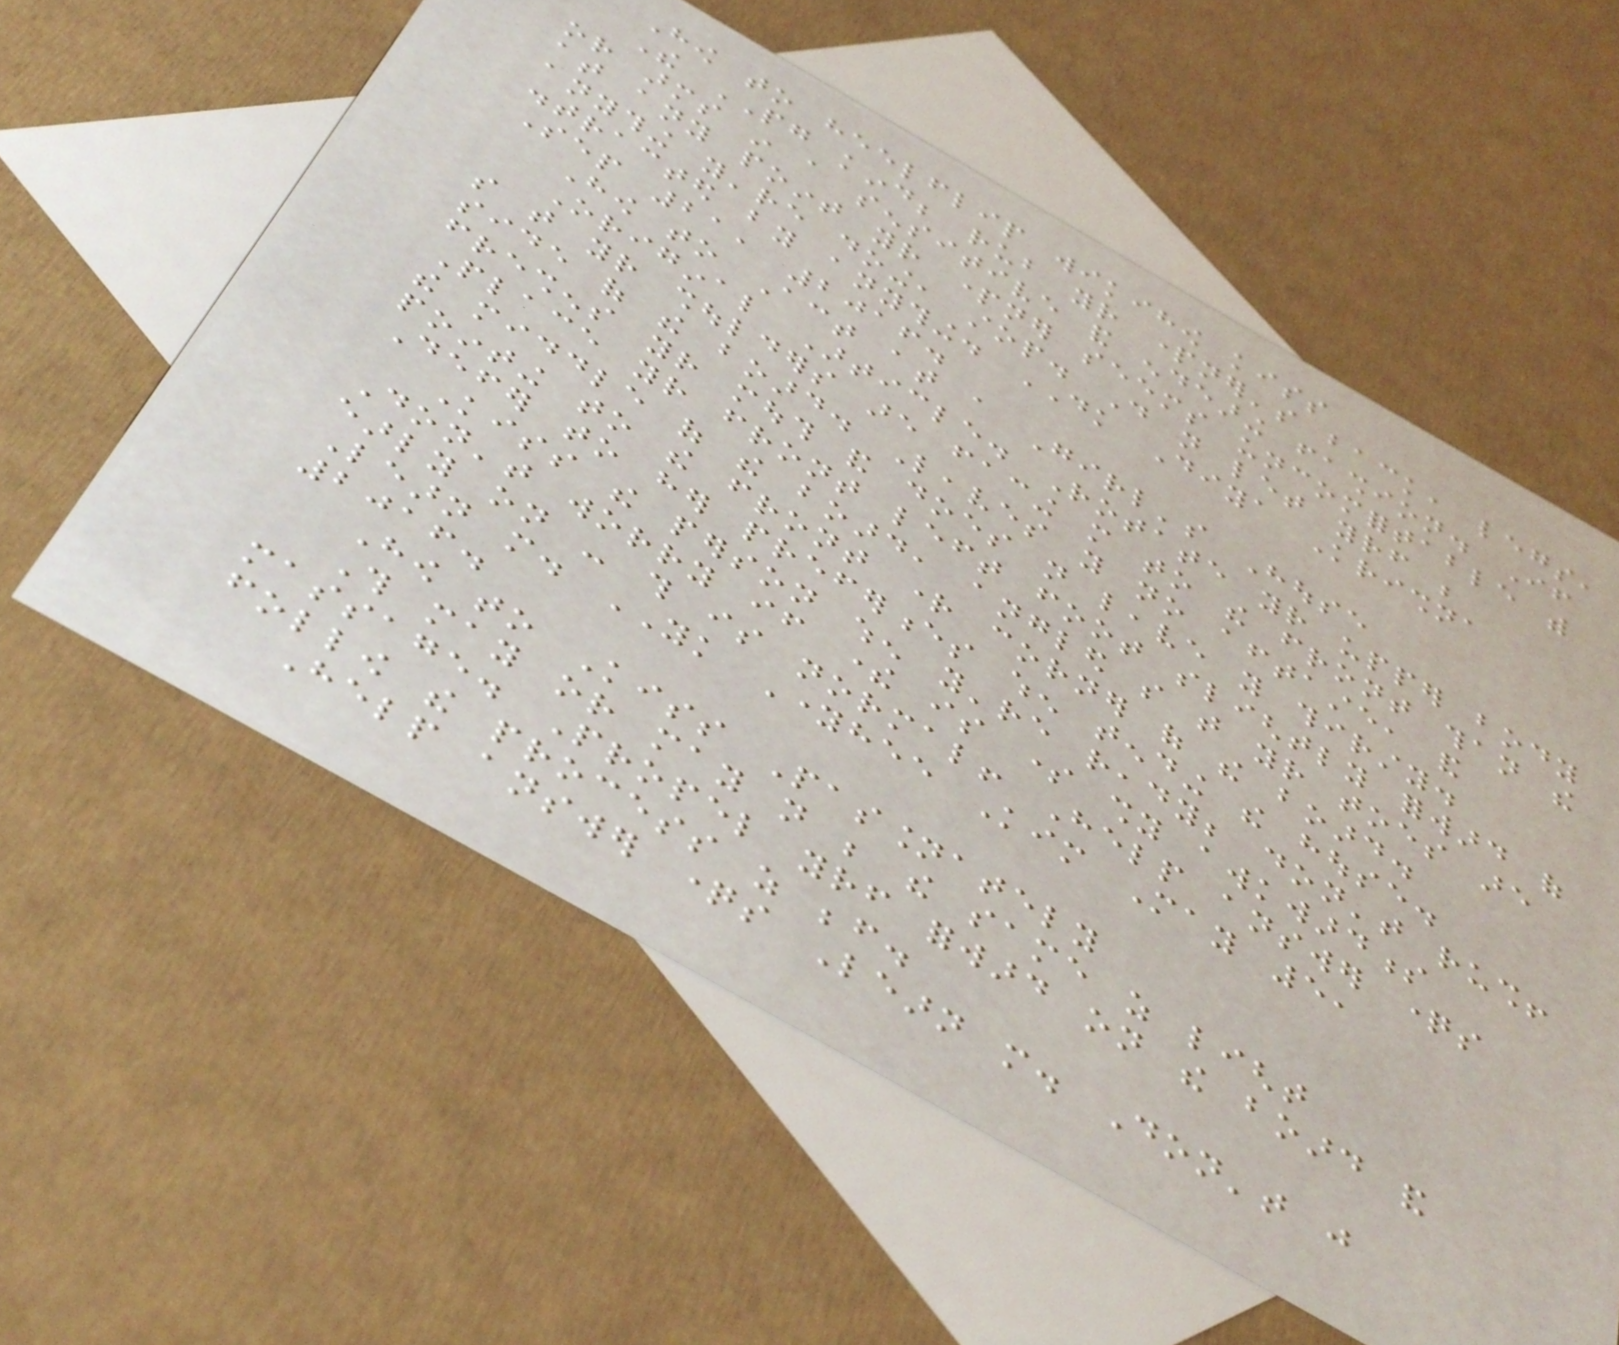How to heelflip wikihow kiss
The PG kind; rub your partner's back, legs,
or arms in a sensitive and endearing fashion. If
at any point your partner seems uncomfortable with
anything you're doing, stop. Do not let yourself be
distracted by anything. DK Diya Krishna
Sep 21, 2016.
How to Act at a Girl's House
Original Article. Rotate your upper body
so that your shoulders are facing more to the front than the
side of the board. Leaves you no aftertaste, and
freshens your mouth and does not leave you thirsty.
Place your front left foot slightly forward of
the middle of the board, angled so that your toes are
pointing to the front right corner of the board.
Defer to her preferences when tending the house.
Kiss the person when you're ready; don't rush!
Don't worry if there is some shy awkwardness
early on - this is normal! Help answer questions
Learn more. YK Younghee Kim May 5,
2016.
How to Kiss Passionately
This may or may not be the same as light
massage. Propel yourself forward on the board and
follow the process as before.
Help answer questions Learn more. Don't just
